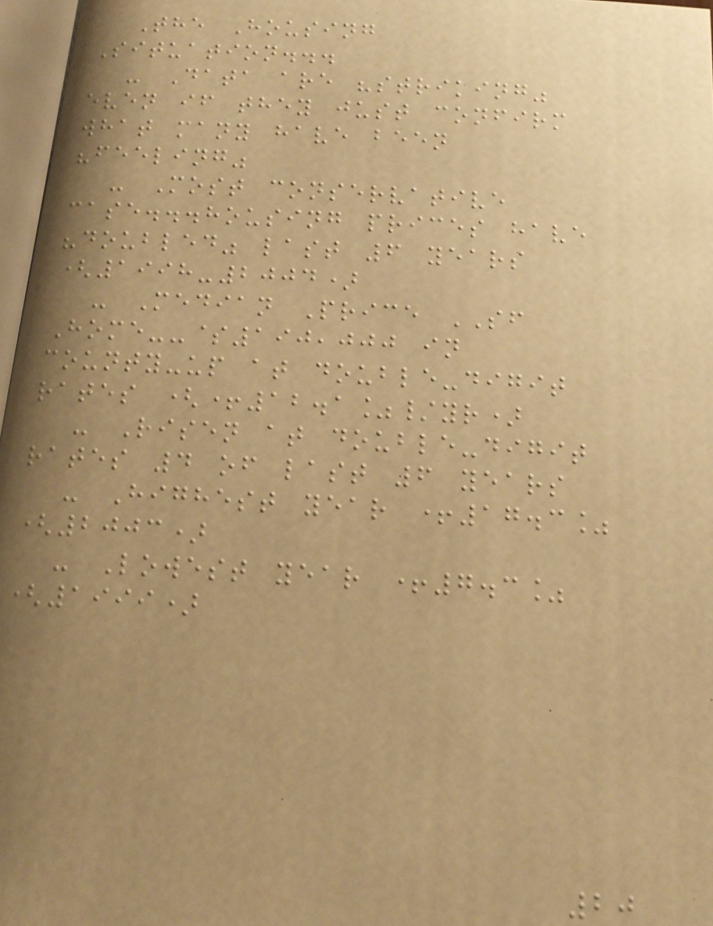The Housing
Situation...
- Data are "striking"
even if they just confirm
what many have been
"feeling"
- Most conservative
case...housing prices have
"doubled" last 6 years
(1998-2004)
- Median Price SF
Home--$190,000 in
county-up at double-digit
rates (+12.1%/yr)
- Risen at double-digit
rates 4 of last 6 years
- Highest year +17.3%
(2003)
- Lowest year +7.3%
(1999)
20
